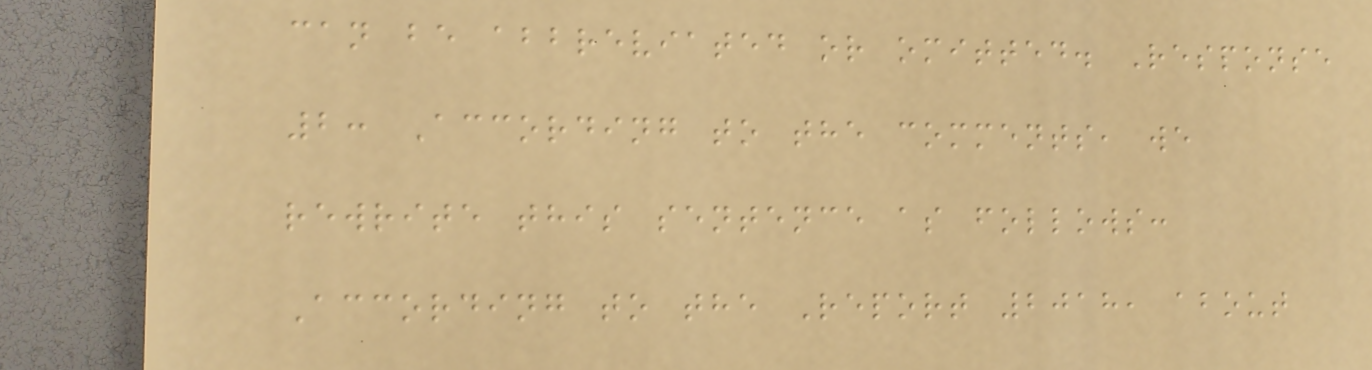can be abbreviated or omitted. Response
2: According to the comments, we
rewrite this sentence as follows:
According to the Report 2018, about
